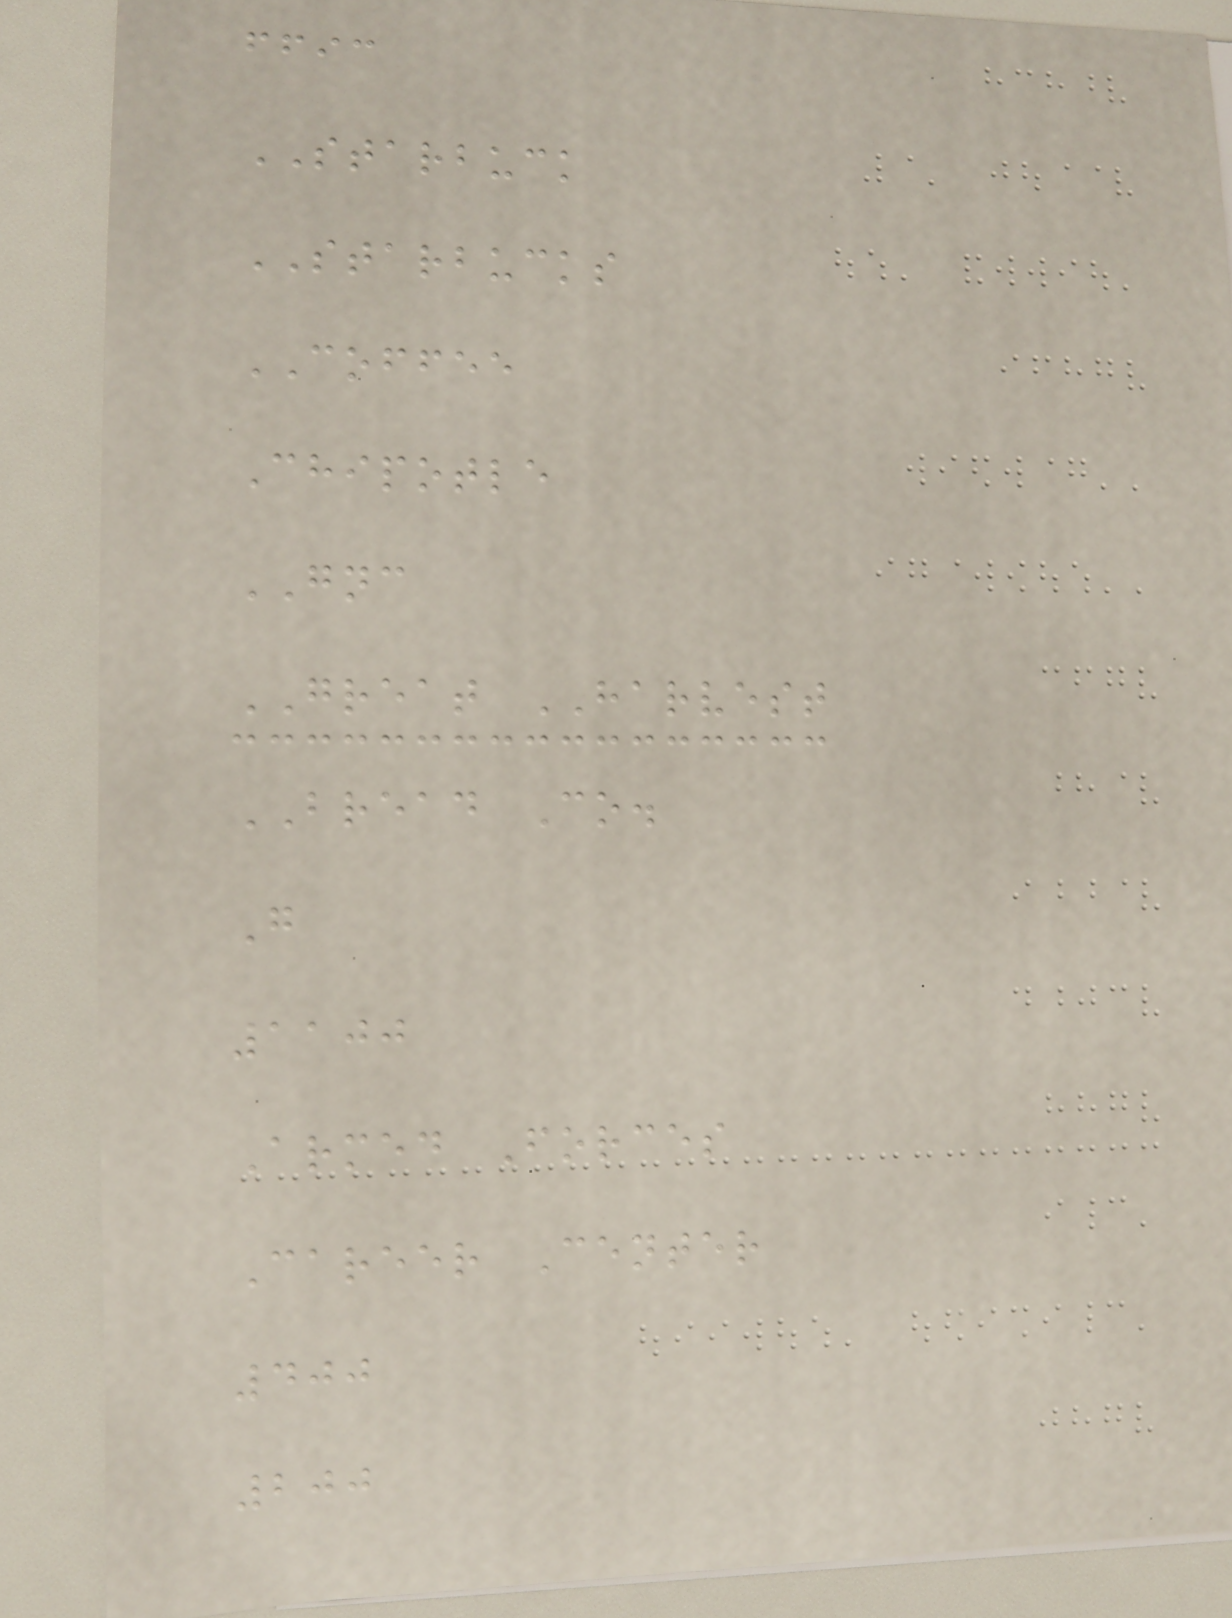ffic
STARBUCK
STARBUCKS
COFFEE
Chipotle
GNC
GREAT HARVEST
BREAD Co.
G
1100
Armed Forces
Career Center
400
200
